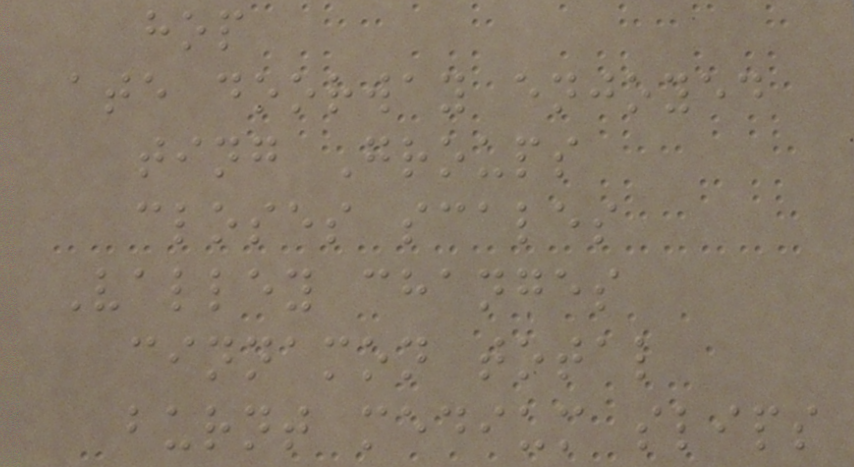hop
ate doorway enjoyed
ting Groups
closes scales
Valley changes
cinnamon total
burnt medium slips
